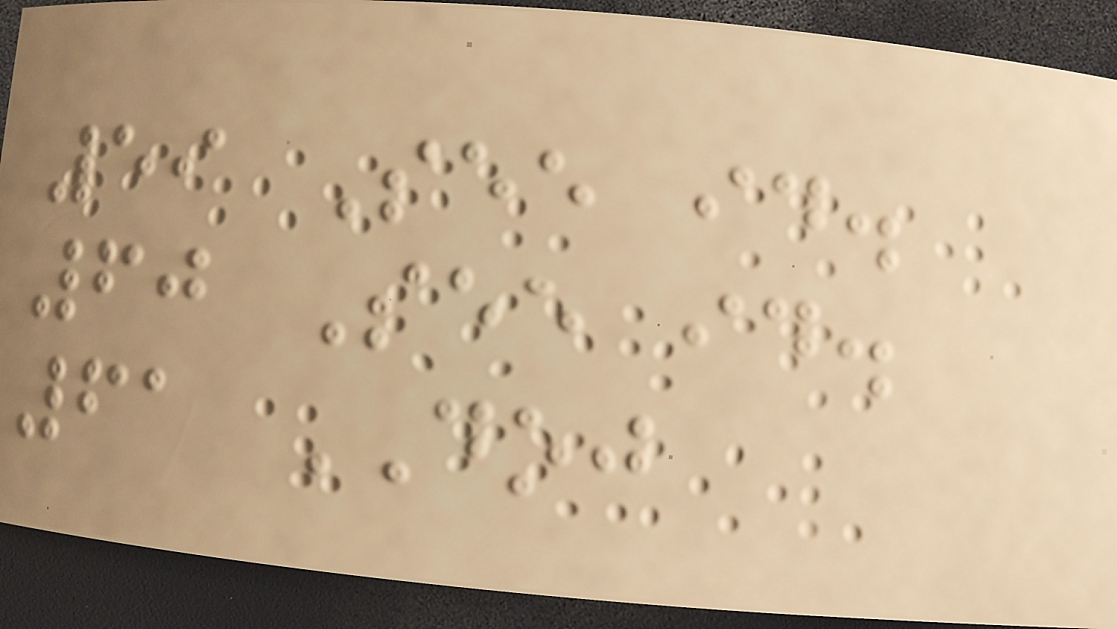59 See id.
60 See id.
61 DOJ
